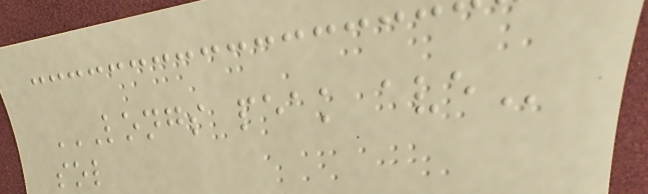LONGS PEAK AVE
sol
